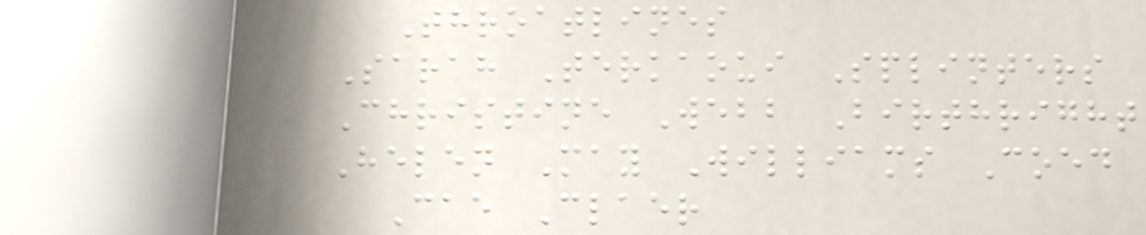Throatlines
Sarah Terkaoui Splinters
Christine Webb Birthright
Helen May Williams Coed
Cae Claer
